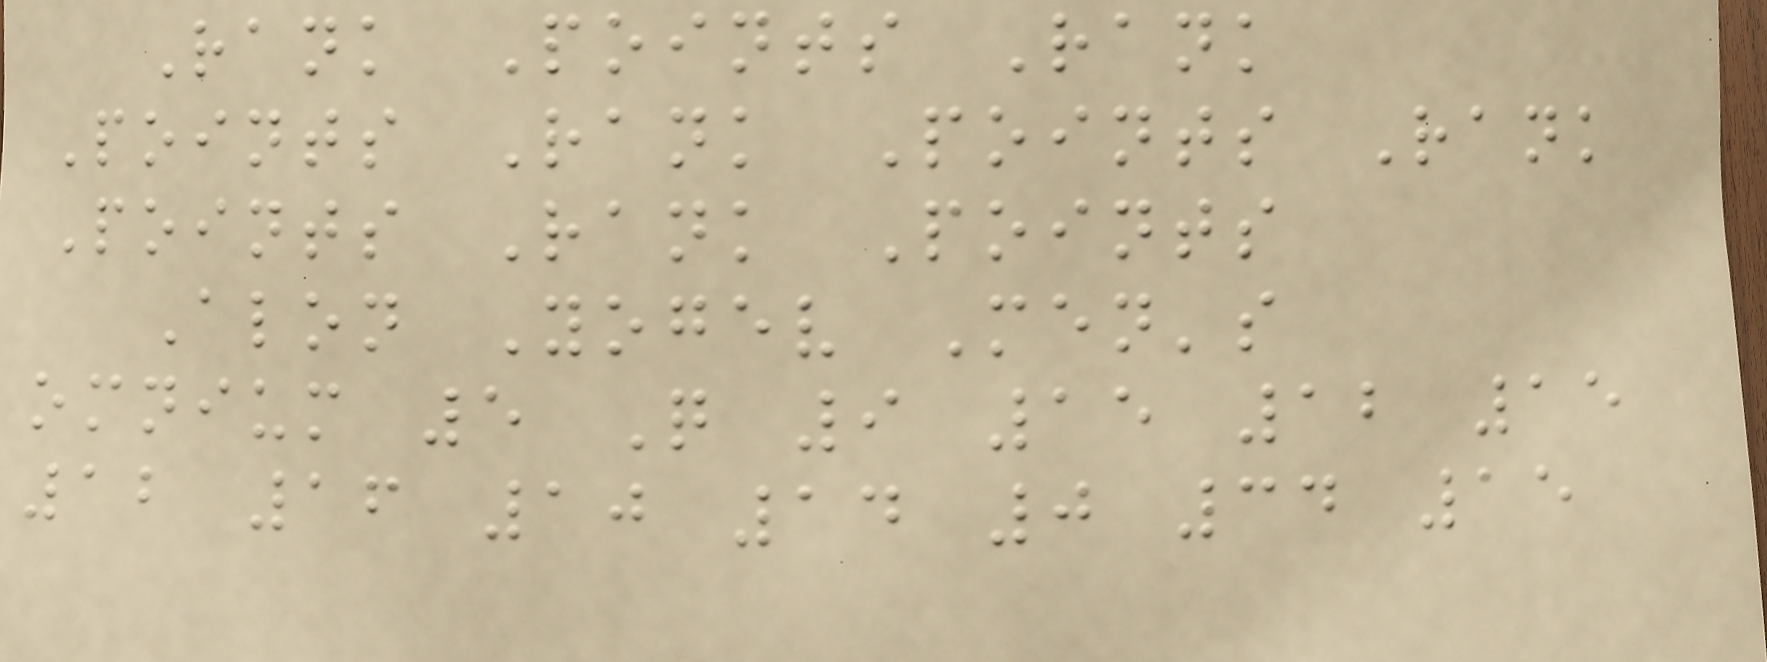Rank Points Rank
Points Rank Points Rank
Points Rank Points
Alon Yogev Men's
omnium 5 Q 9 15 12 15
12 16 10 14 0 34 15
